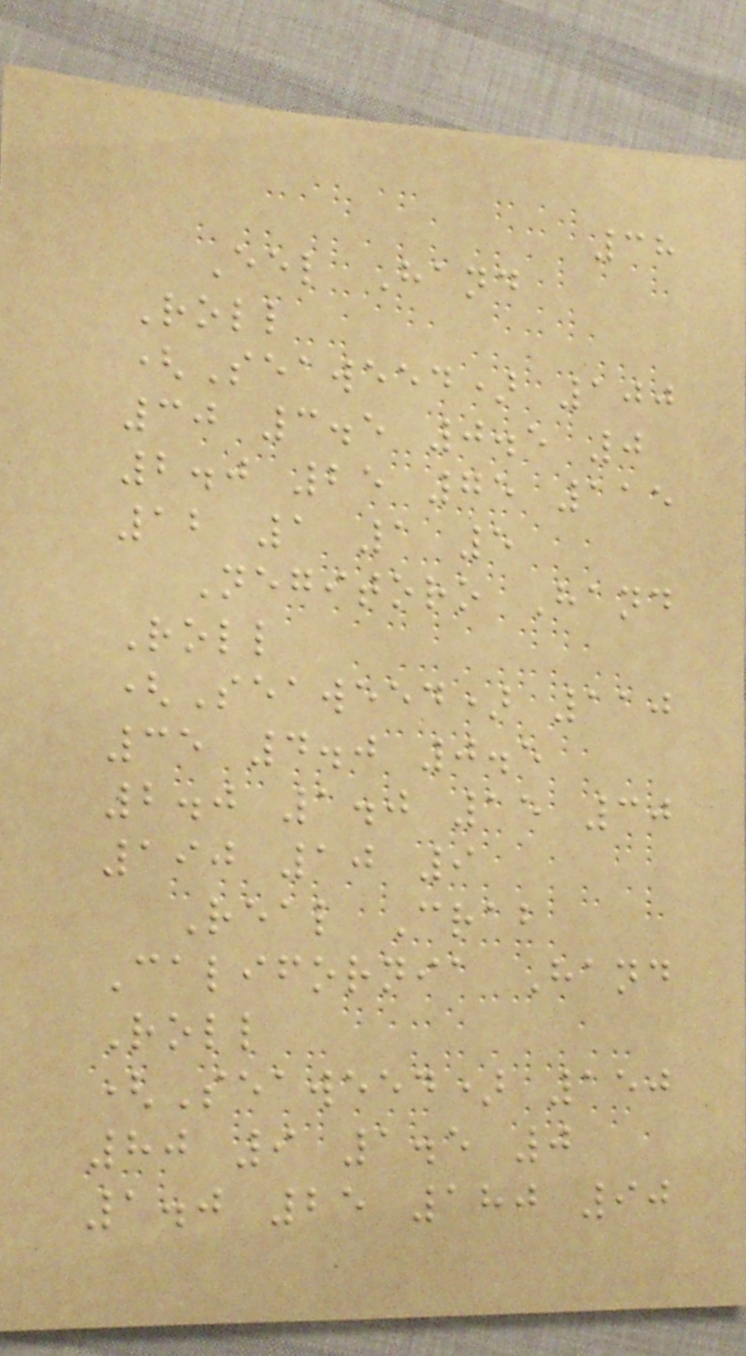38
Eel Hand
Roll
(Seaweed) 100
30 3.5 0.5 0
2.0 25 75 115
12 1 1 5
Negitoro Hand
Roll
(Seaweed) 110
35 4.0 0.5
2.0 1.0 15 30
190 10 9
Real Crab
California Hand
Roll
(Seaweed) 150
80 9 1.5 0
1.0 25 180 90
